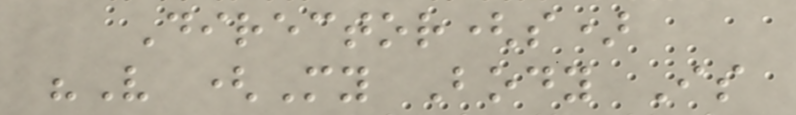Director(s)
"V (My Body Is
